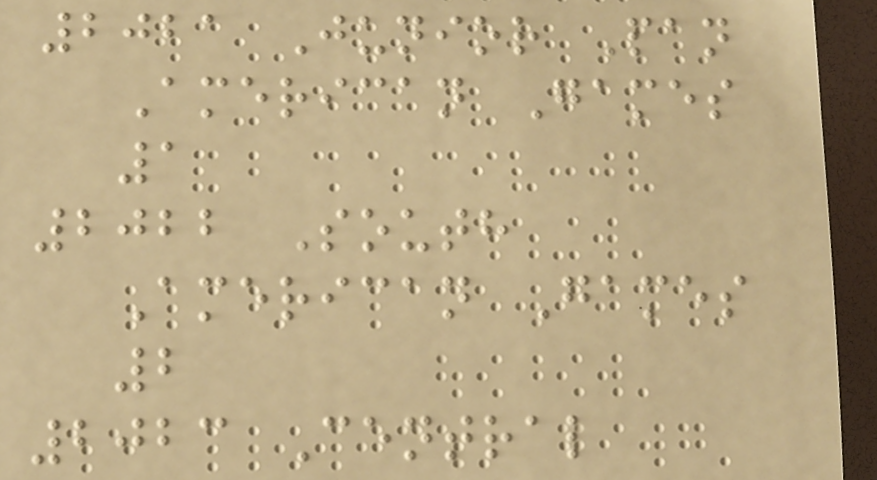2021 Junior Pan
American Games
1
2022 South
American Games
2
2023 Central
